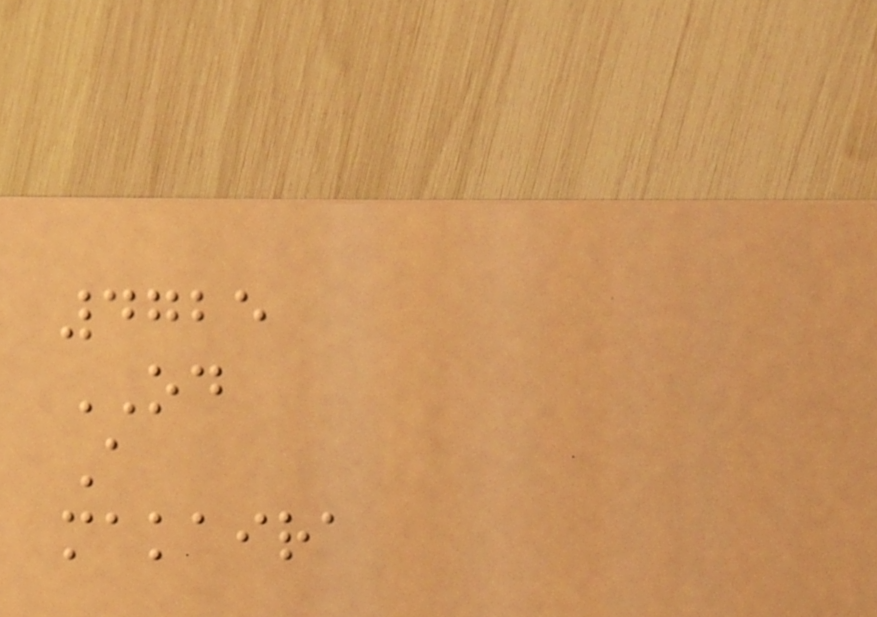4725
OD
A
makaira
